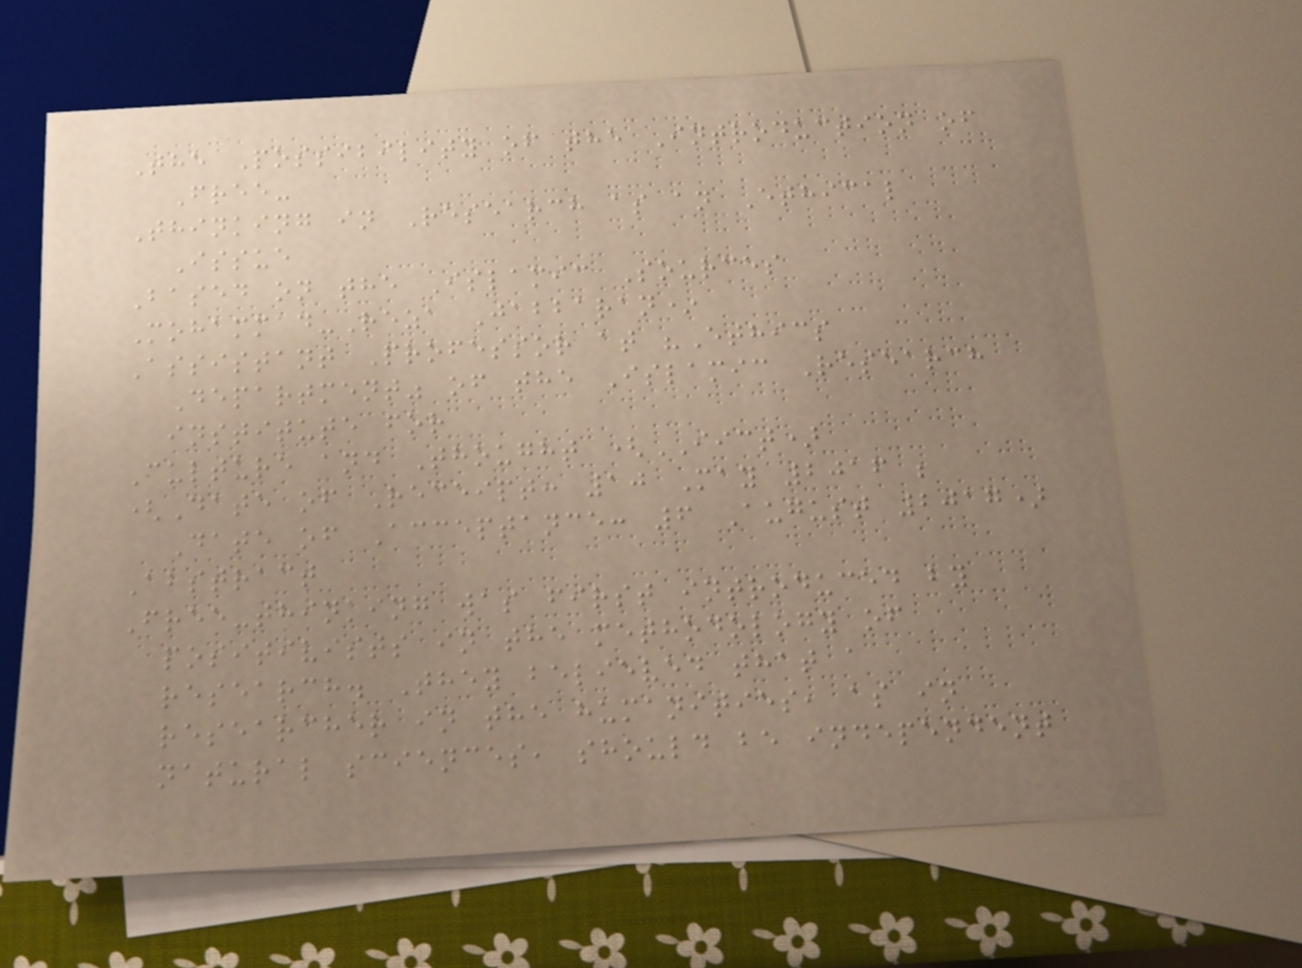The Possibility of the Introduction of
Free-
Thinking in Research as an Ethical
Issue
Based on the Islamic Sources
Mohammad-Reza Jabbaran*
Assistant Professor at "Ethics
Department" of the Islamic Research
institute for
Culture and Thought (IICT)
(Date of Receipt: 10 May 2016 ;
Date of Acceptance: 6 August 2017)
Abstract
Free-thinking was first introduced by
positivists in the methodology of
research. They believed that a
researcher in the humanities, as in
natural sciences, should be independent
